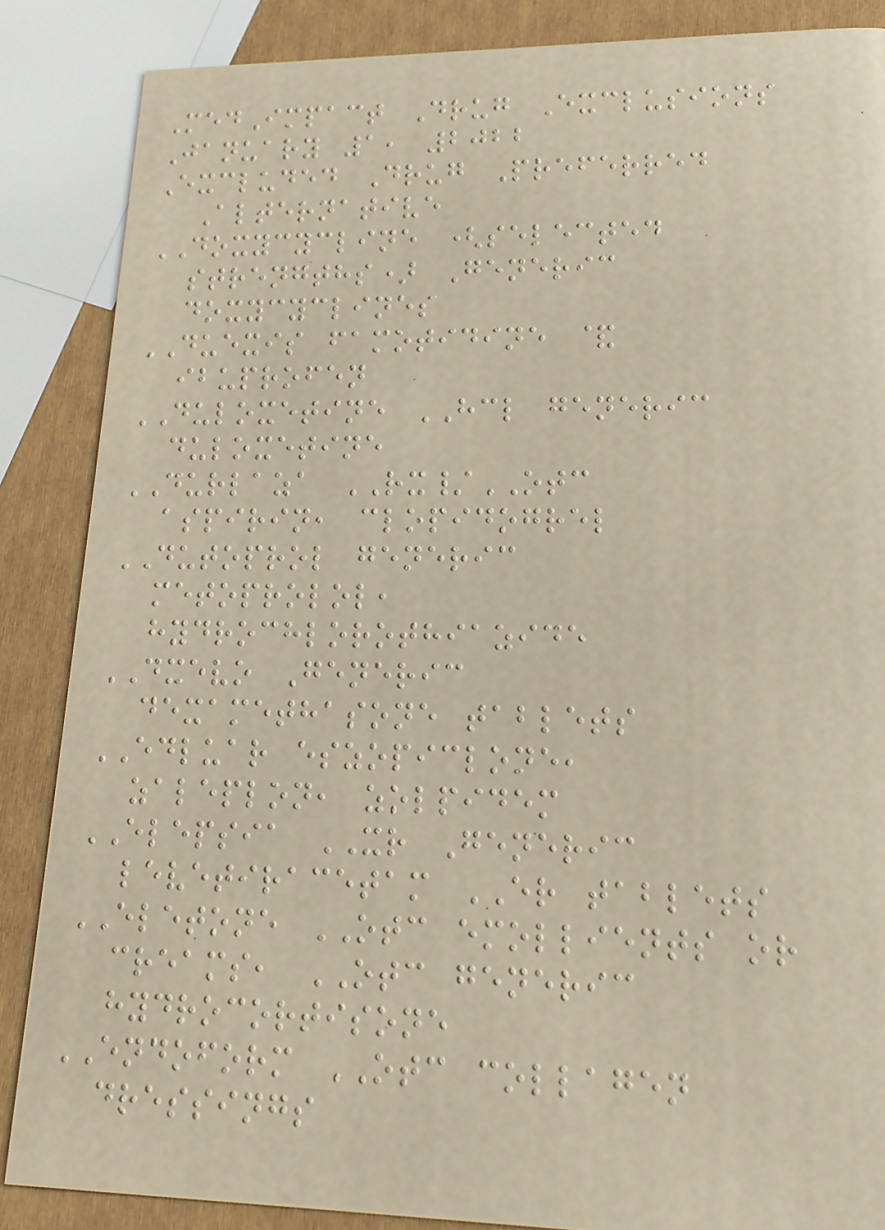MedImpact Drug Exclusions
January 1, 2022
Excluded Drug Preferred
Alternative
DOXYCYCLINE (selected
strengths) Generic
doxycyclines
DUEXIS famotidine &
ibuprofen
DULOXETINE HCL generic
duloxetine
DURLAZA RX/OTC
aspirin, clopidogrel
DUTOPROL generic
metoprolol,
hydrochlorothiazide
DXEVO Generic
dexamethasone tablets
EDLUAR eszopiclone,
zaleplon, zolpidem
ELEPSIA XR Generic
levetiracetam ER tablets
ELETONE OTC emollients or
creams, OTC generic
hydrocortisone
ENDOFORM OTC collagen
dressings
